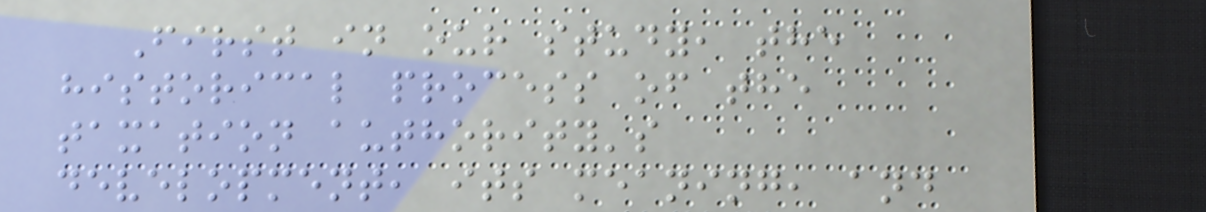First in our study, the
historical process of the
taxation authority's
development, its meaning, and
